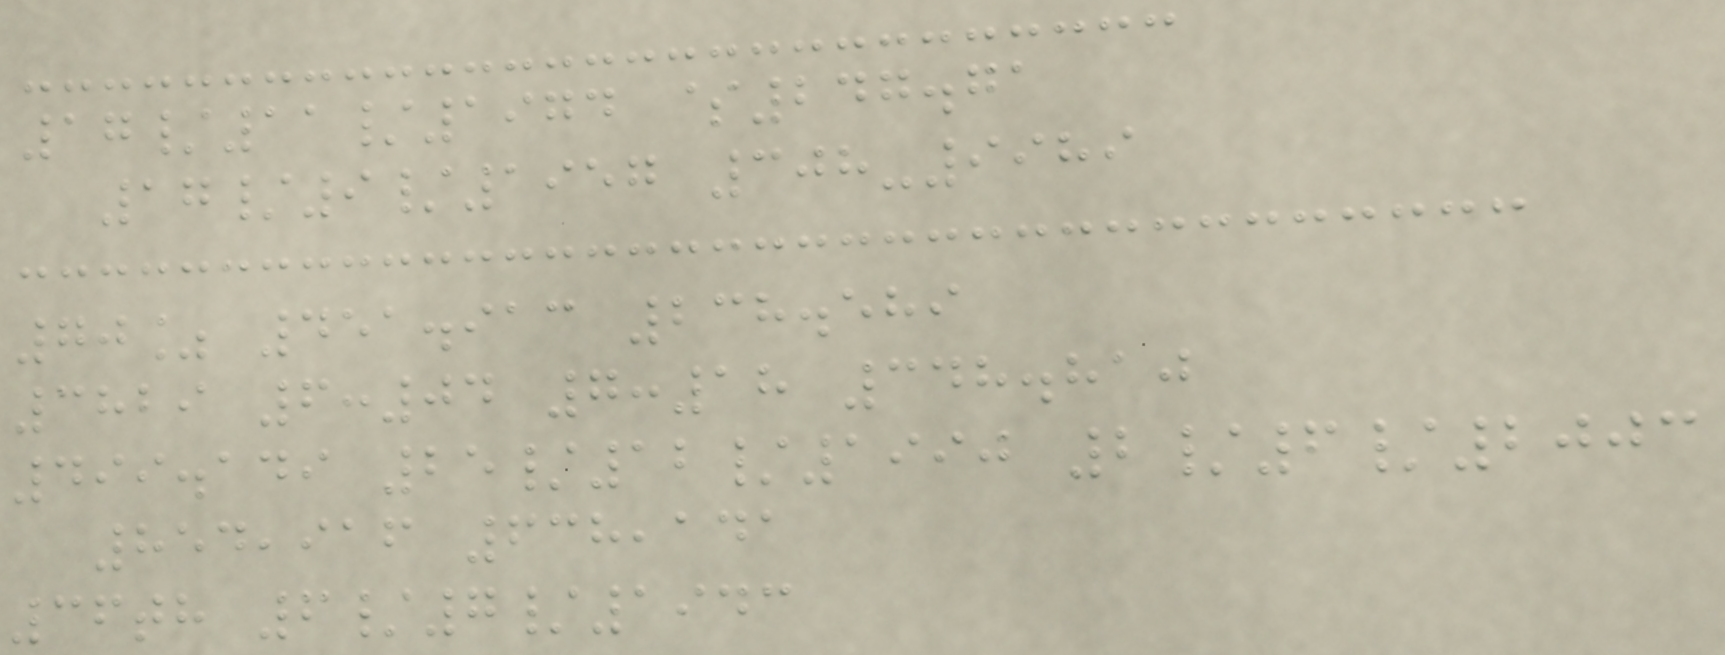17/11/1974 $247.71
17/9/1957 308-9989
70% 451.913 238.589
3829 6:04 7:18 348.810
499.149 25/12/1990 2/6/2003
854,916 638,141
36th 6/7/1943
